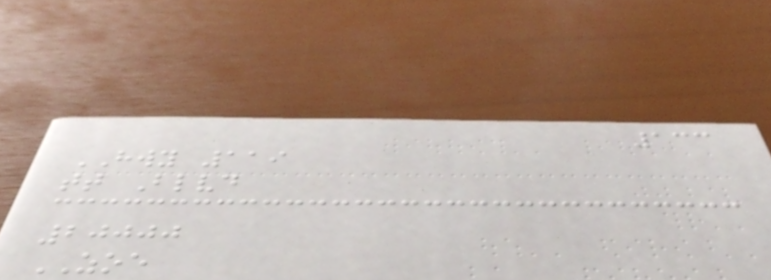133
HWY 119
tt Blvd
20000
ZOE
